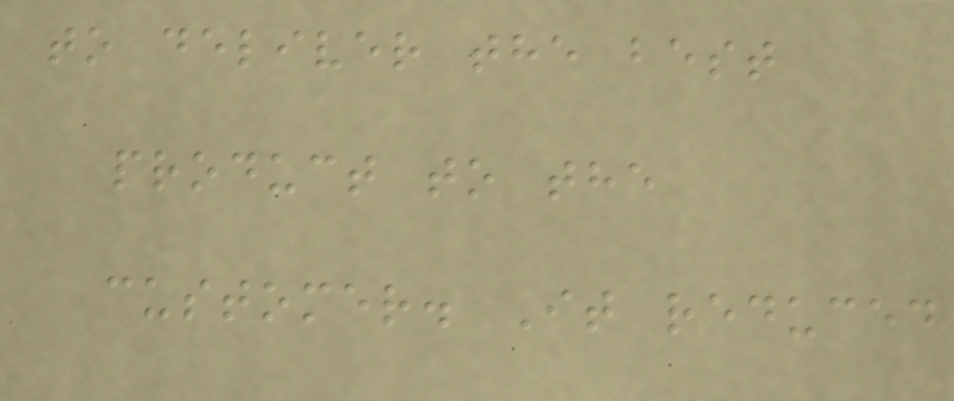to deliver the best
product to the
customer. It reduced
